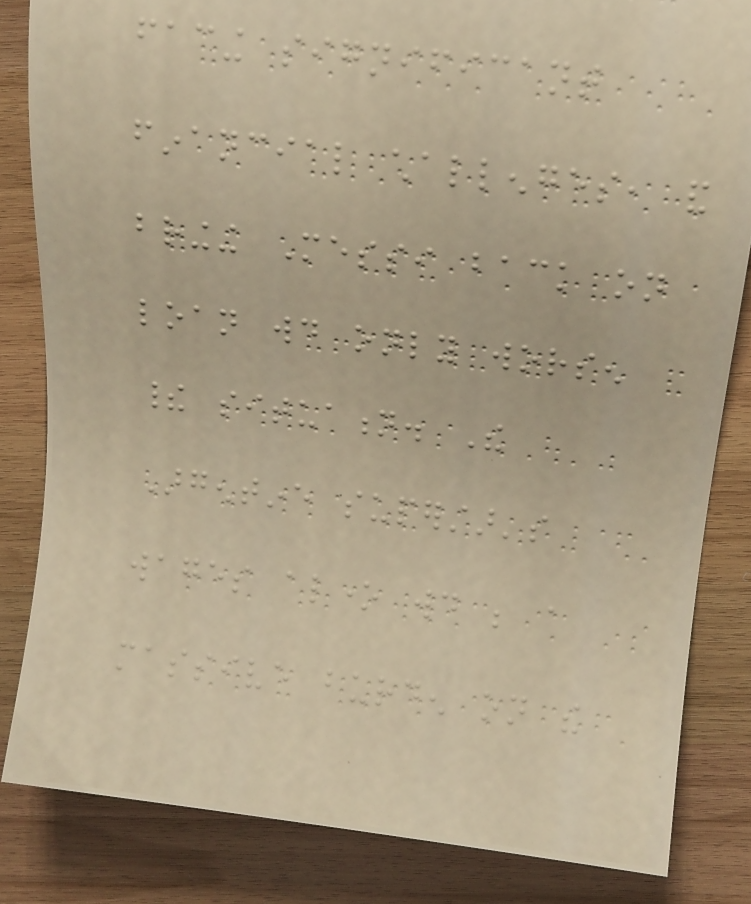facing significant
financial challenges, and
bringing Messi back on
loan would only worsen
their situation. The
Argentine superstar's
wages alone would be a
massive burden on the
